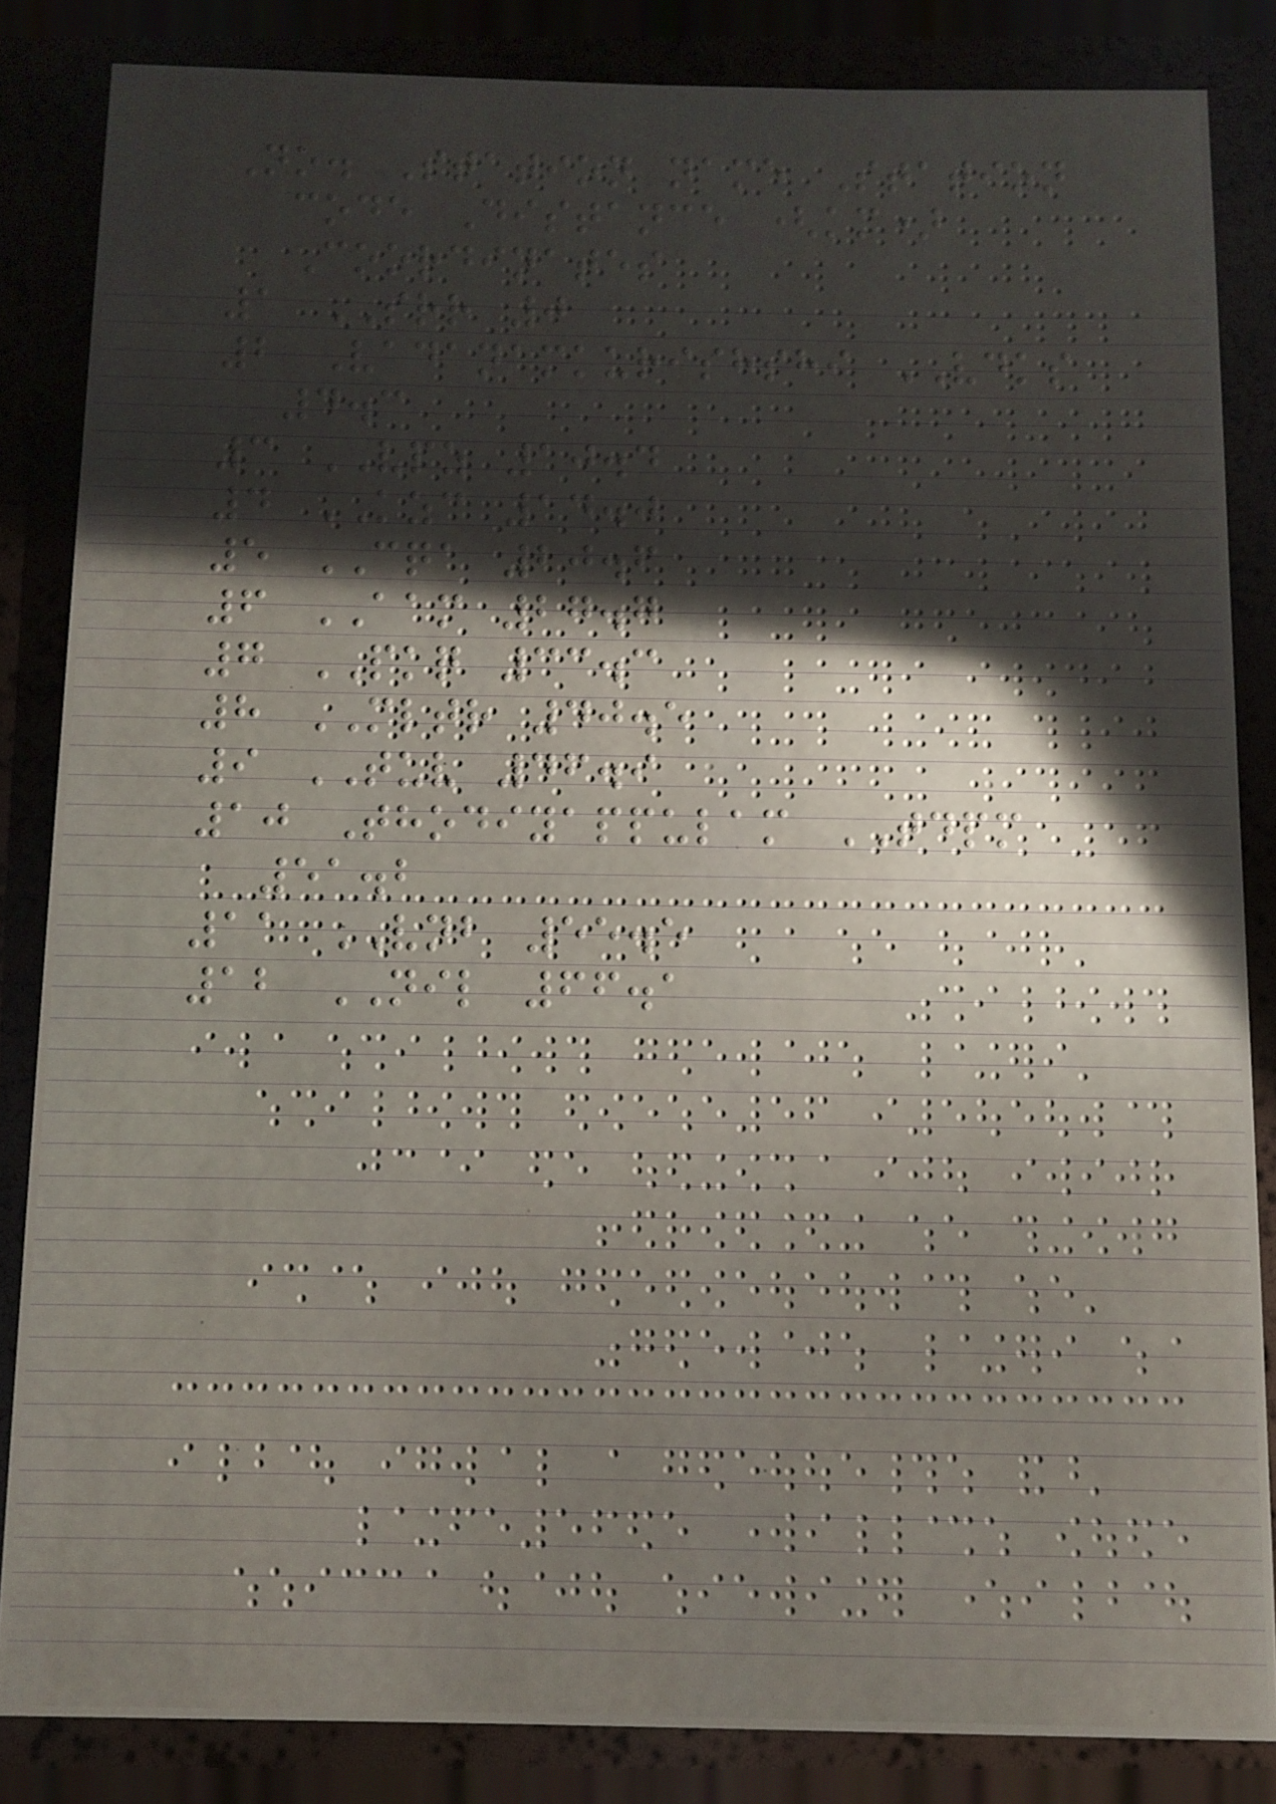No. Station name Station
code Distance (km)
Coordinates
1 SRR 0
2 Vadanamkurishshi VDKS
4.3
3 VPZ 10.4
4 KZC 14.0
5 CQA 20.6
6 AAM 27.7
7 PKQ 33.3
8 MLTR 40.5
9 TUV 46.9
10 Thodiyappulam TDPM
51.2
11 VNB 55.5
12 NIL 66.1
